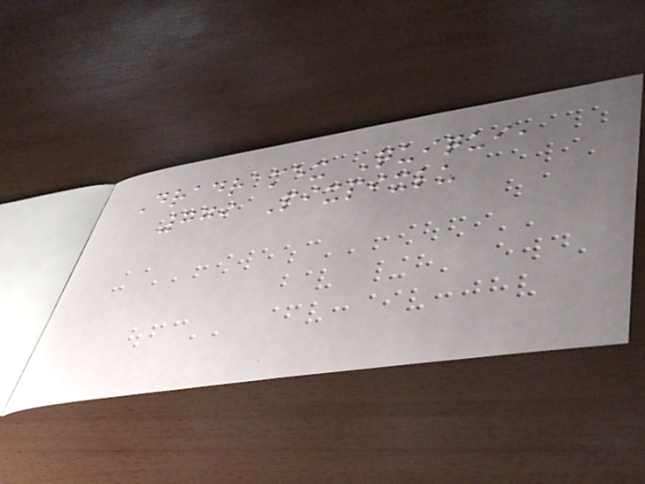Dradramex Quiqui,
779 Pixpixlu
